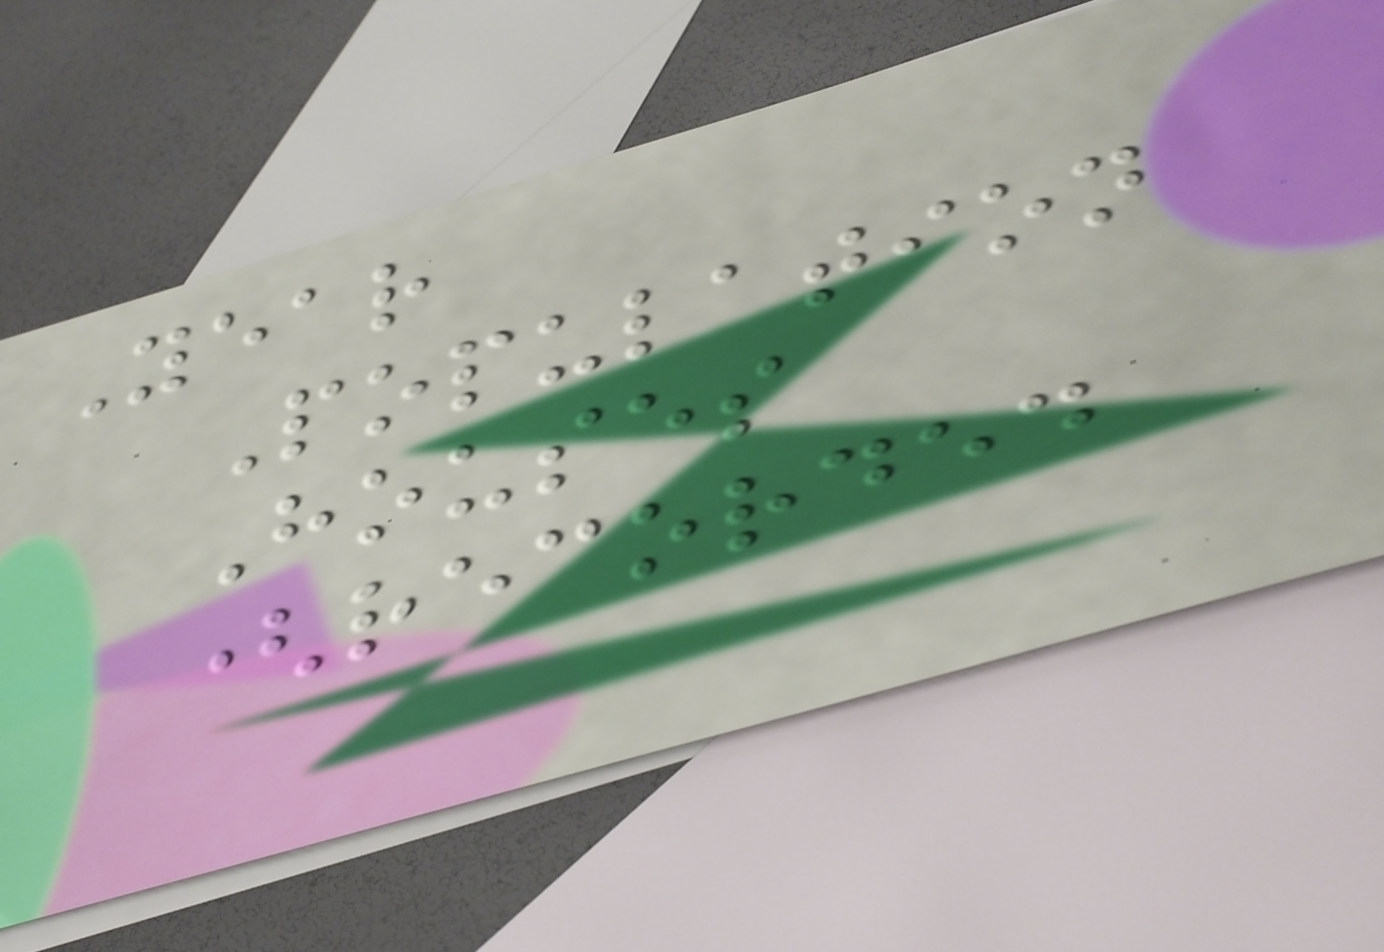Year
Population
Houses
(recorded
